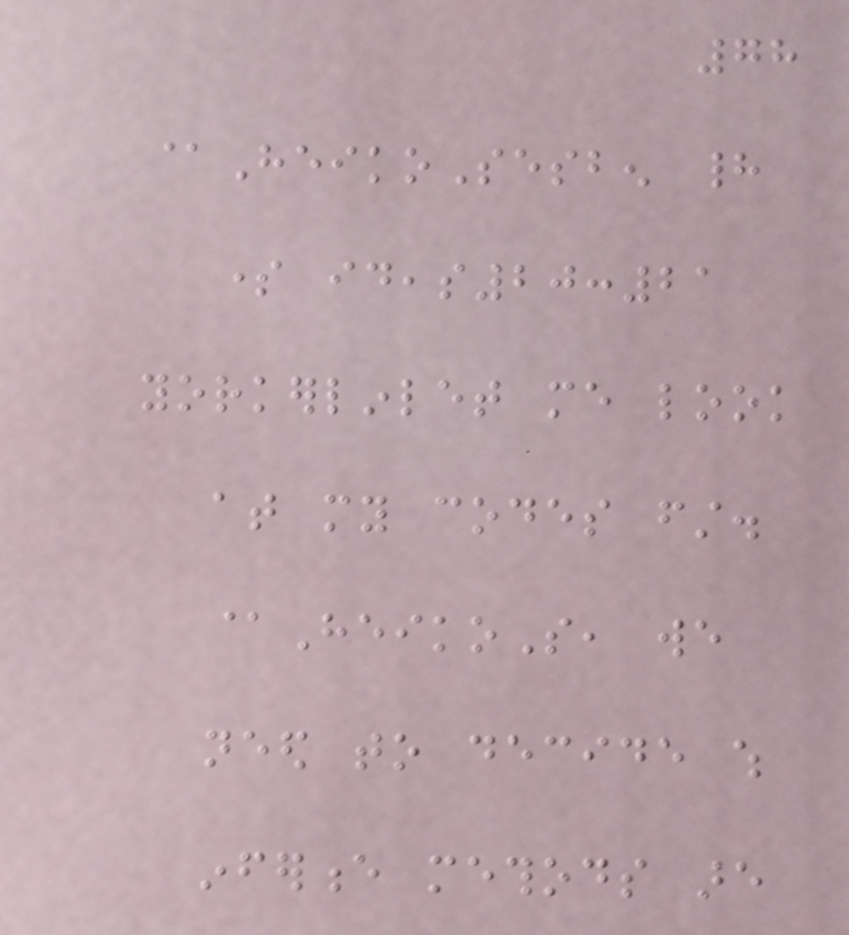78
@HeikoSesben had
some ideas20:21
yorkerlinlet me look
at my codes first.
@HeikoS, we
need to decide which
inference methods are
